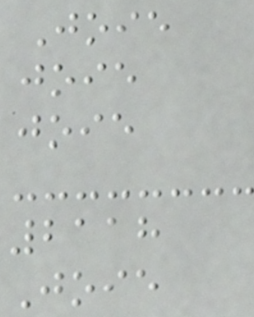Joie
joie
joie
2118
Joie
